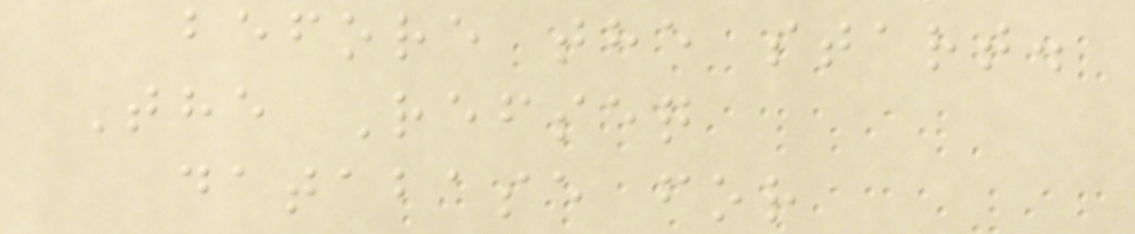before the start.
The Refseq
database for
